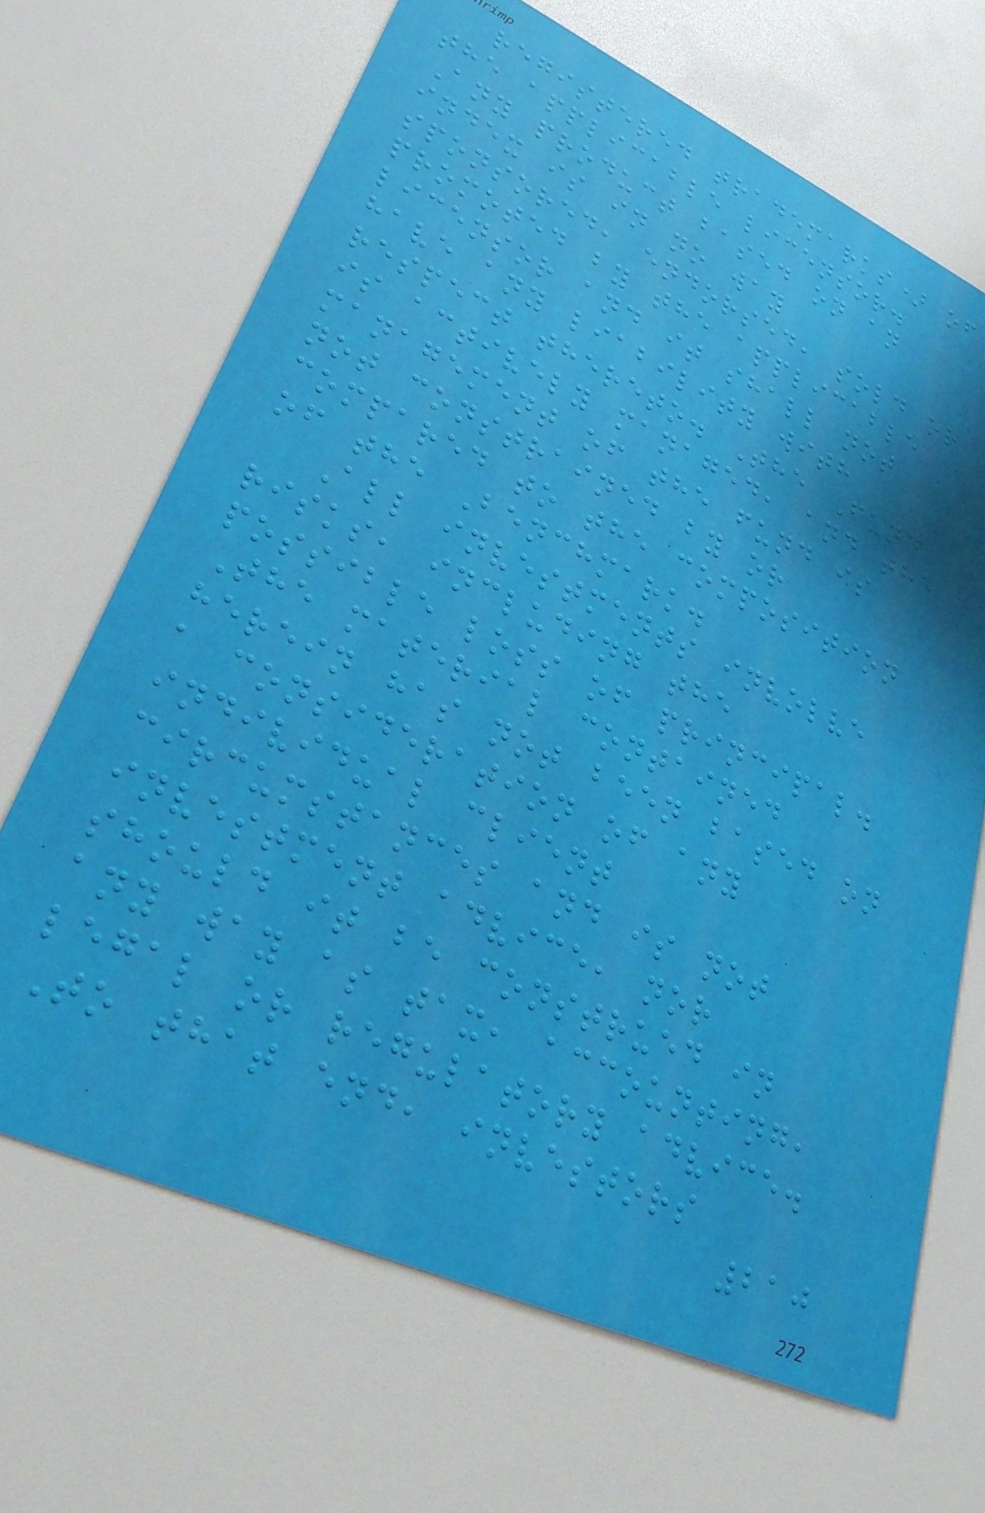registered trademarks) of
the applicable licensor.
Any product based on an
index is in no way
sponsored, endorsed, sold or
promoted by the applicable
licensor and it shall not
have any liability with
respect thereto. The Fund
is actively managed, and the
management of the fund is
not constrained by or
compared to the composition
of the Benchmark.
All investments involve
risks, including the
possible loss of principal.
The material contained
herein has not been based on
a consideration of any
individual client
circumstances and is not
investment advice, nor
should it be construed in
any way as tax, accounting,
legal or regulatory advice.
To that end, investors
210
